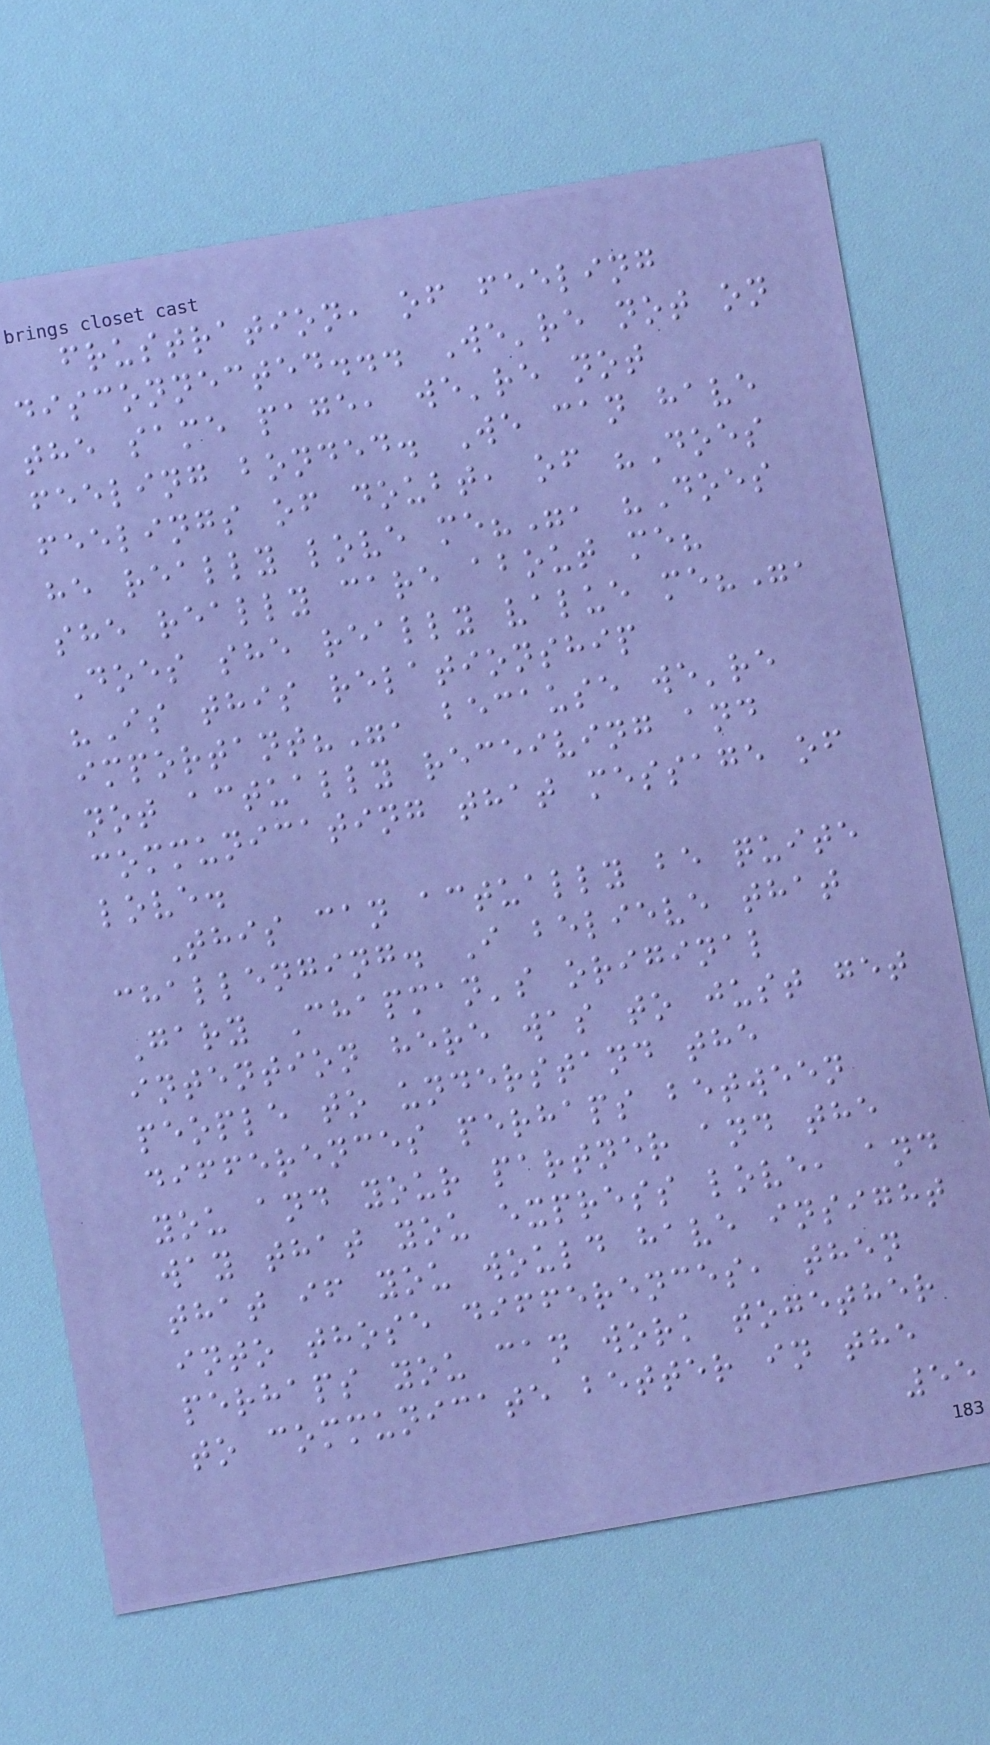frustration, of feeling
disconnected... We're not on
the same page, we're not
feeling bonded. We can have
feelings of doubt, of "Does
he really love me?", "Does
she really care about me?
Does she really value me?",
"Is this relationship
important?", because we're
not actually receiving and
communicating that message of
love.
This can actually be quite
challenging. I believe that
Gary Chapman's original
intention here was to just get
people to understand the
differences perhaps between
you and your partner and the
way that you express love, and
that if you would have insight
into those differences, then
perhaps you can work together
to communicate better in the
55
